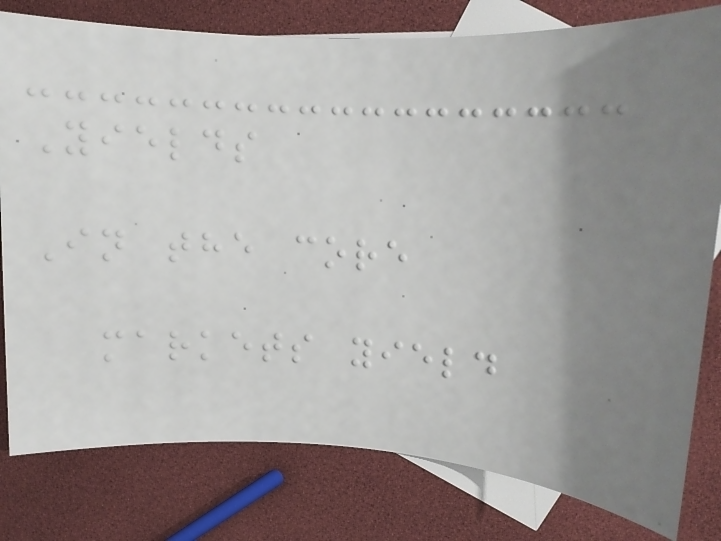Yields
In the core
markets yield
